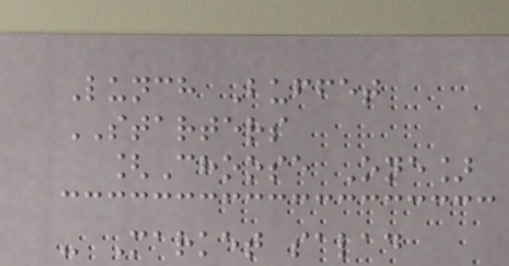Lunch Buffet
STARTERS
[Choose One]
- Market salad
